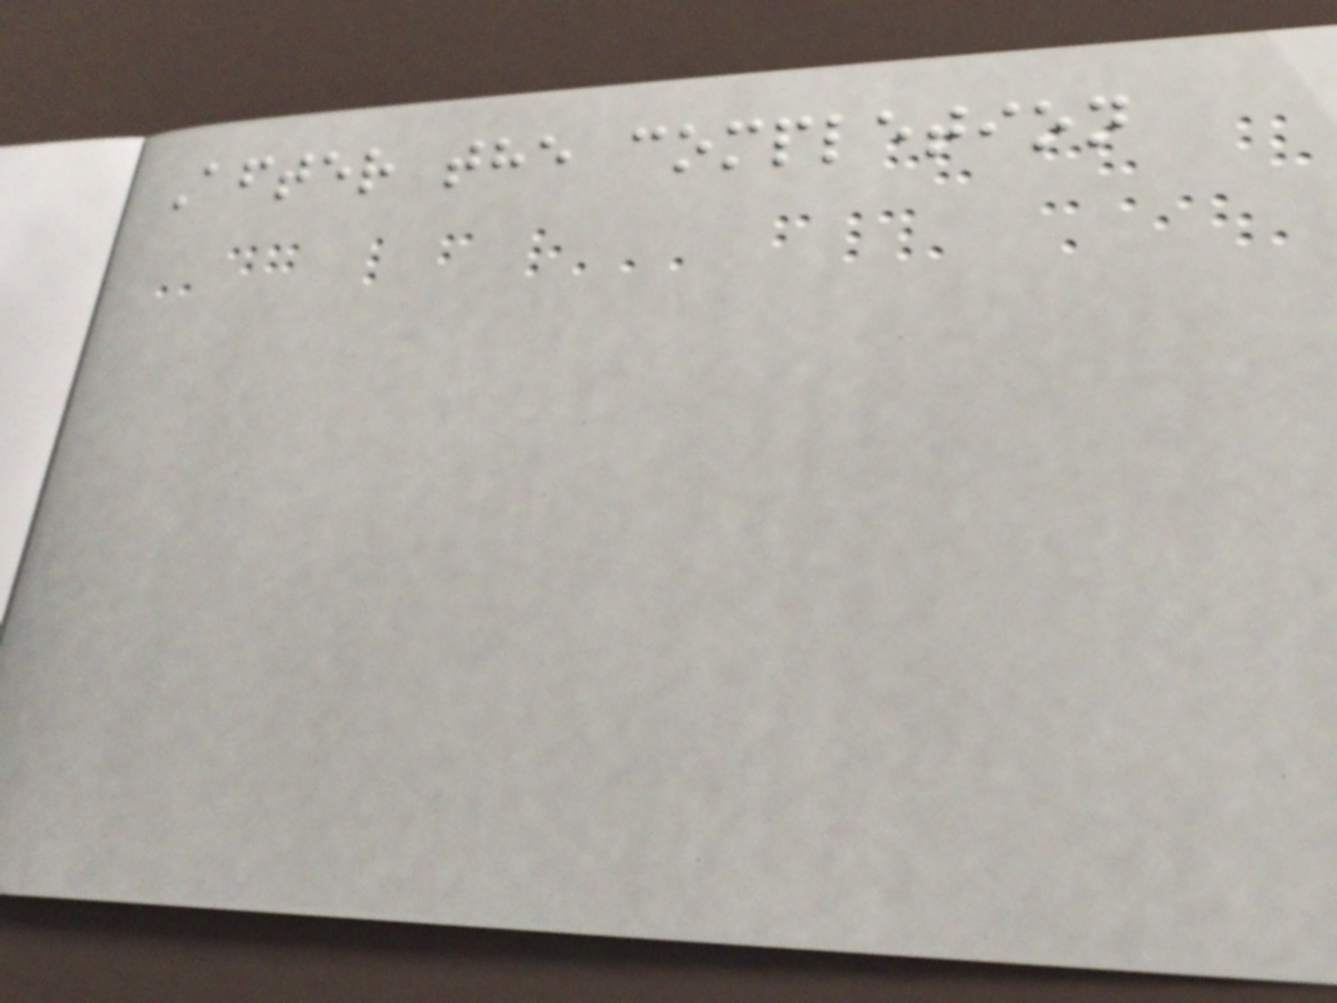After the completion
